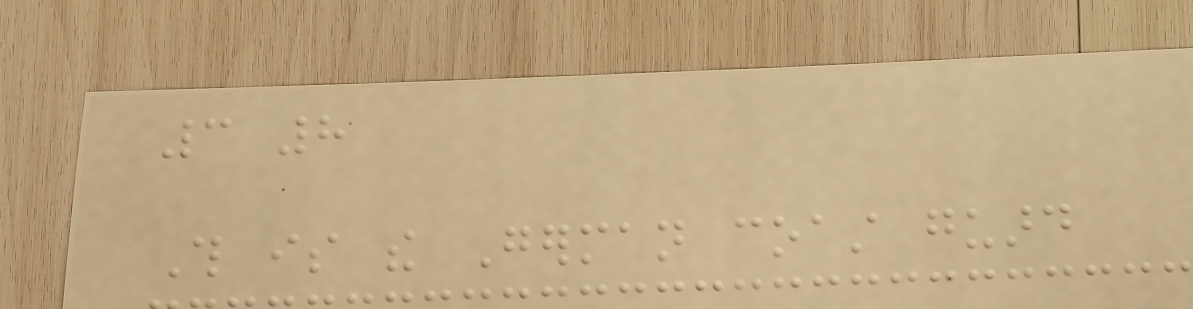3 8
This is the German coast guard
